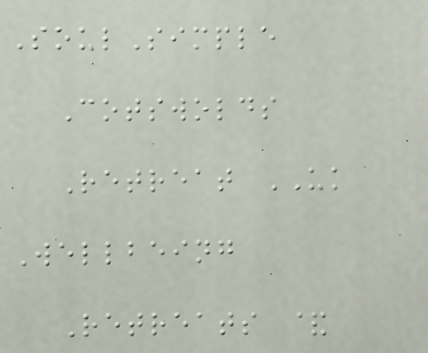SoulSimple
Cotswolds
Retreat UK
Wellbeing
Retreats &
